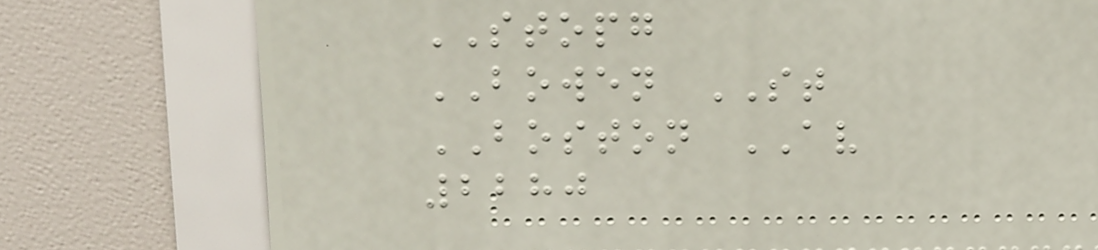STOPG
BOWEN ST
BOSTON AV
2280
